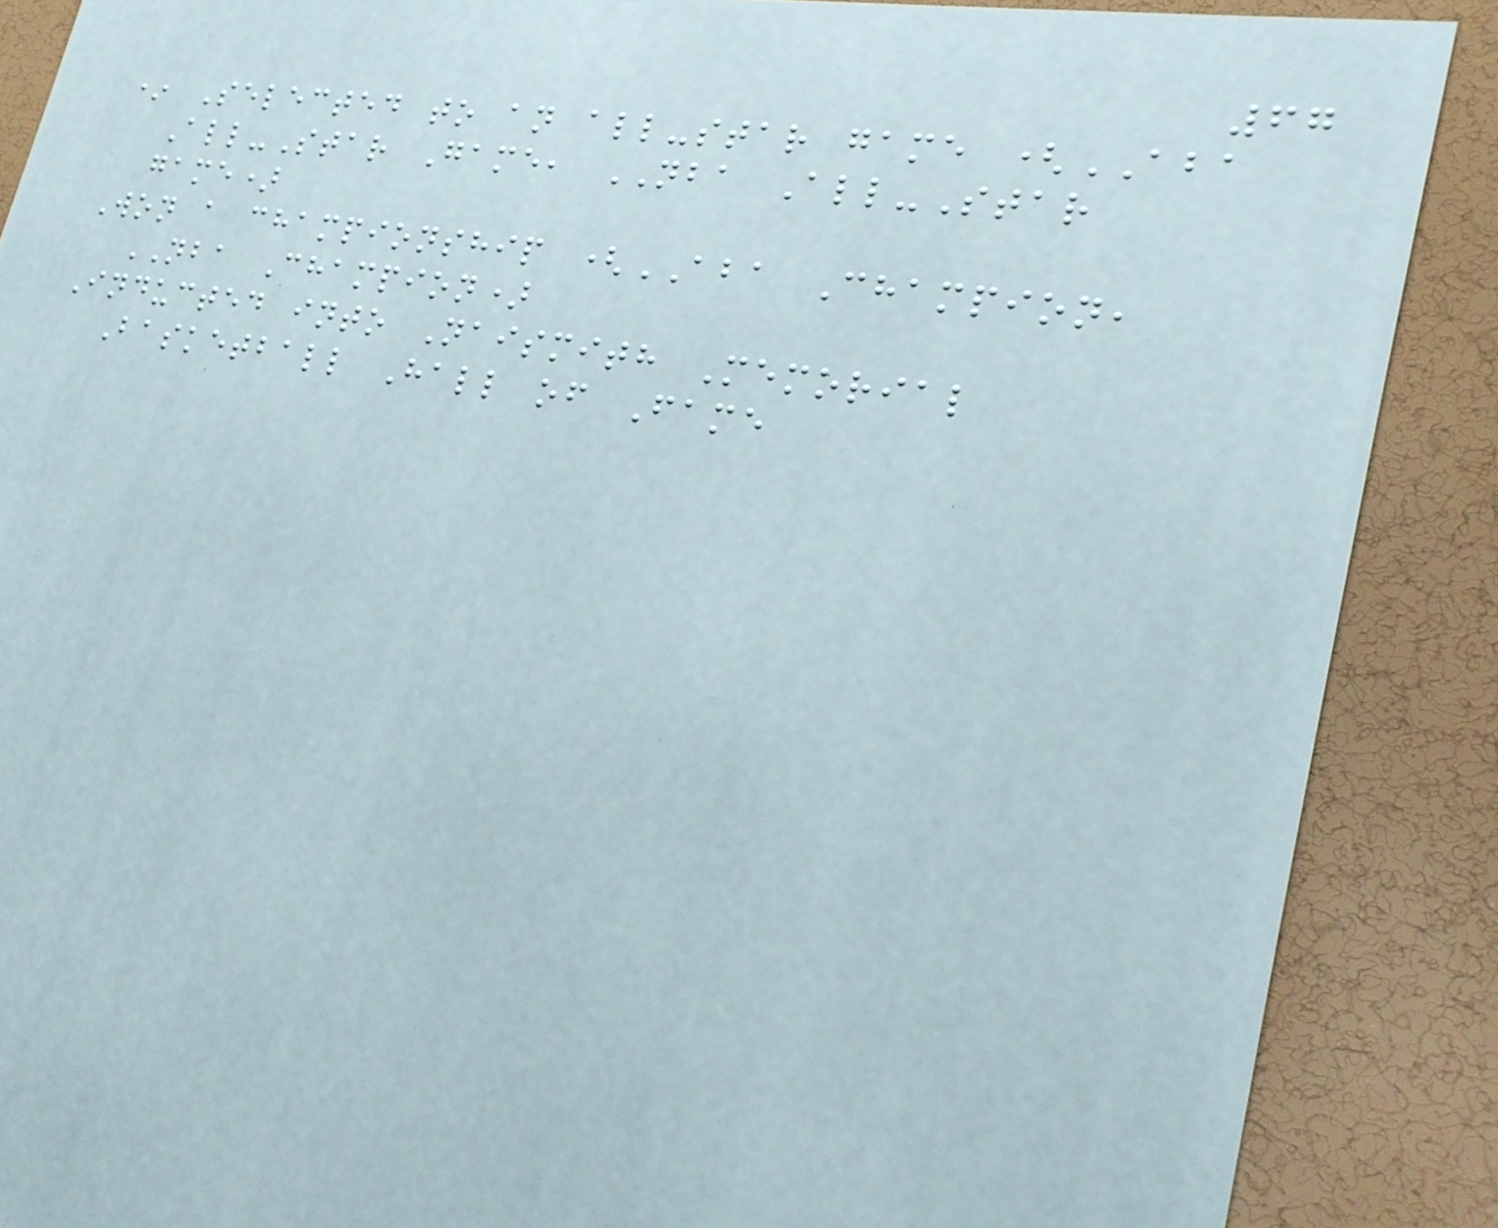67
* Selected to an all-star game (ABA
All-Star Game, NBA All-Star
game)
Won a championship (ABA Champion,
NBA Champion)
Inducted into Naismith Memorial
Basketball Hall of Fame
